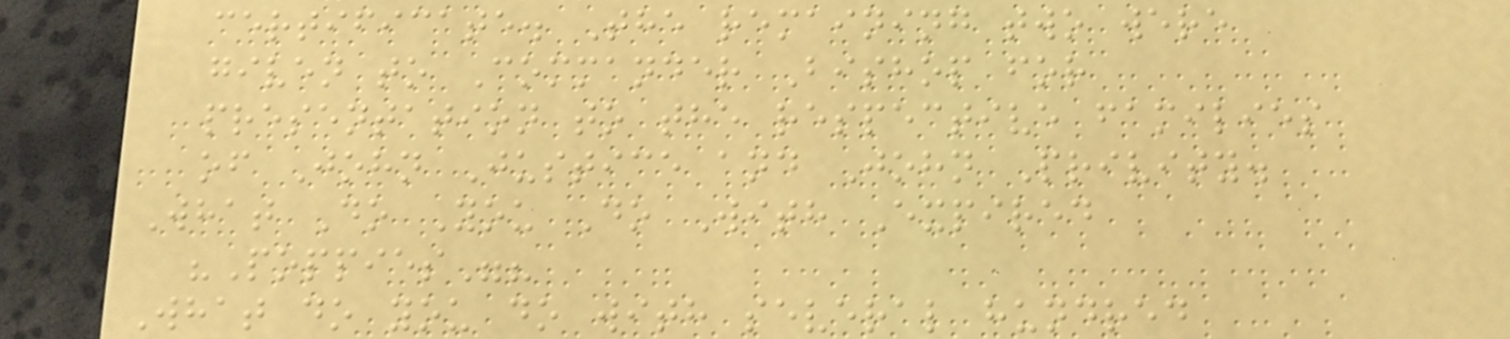certificate. The remaining two were
given to Commander Bishop for
presentation to the respective families
of John Justice and John Privity.
What Do You Do With Expired
"Poppies"?
What do you do with several hundred
